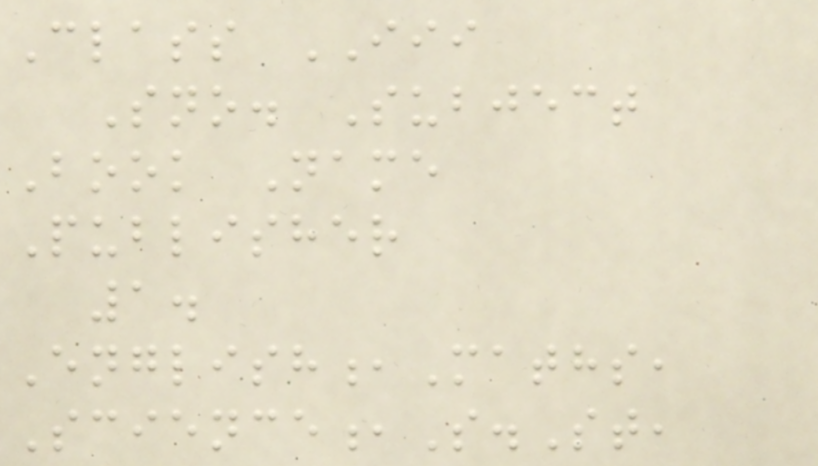Class III
Sno. Subject
Book Name
Publisher
1.
English,Maths,
Science,S.St,
